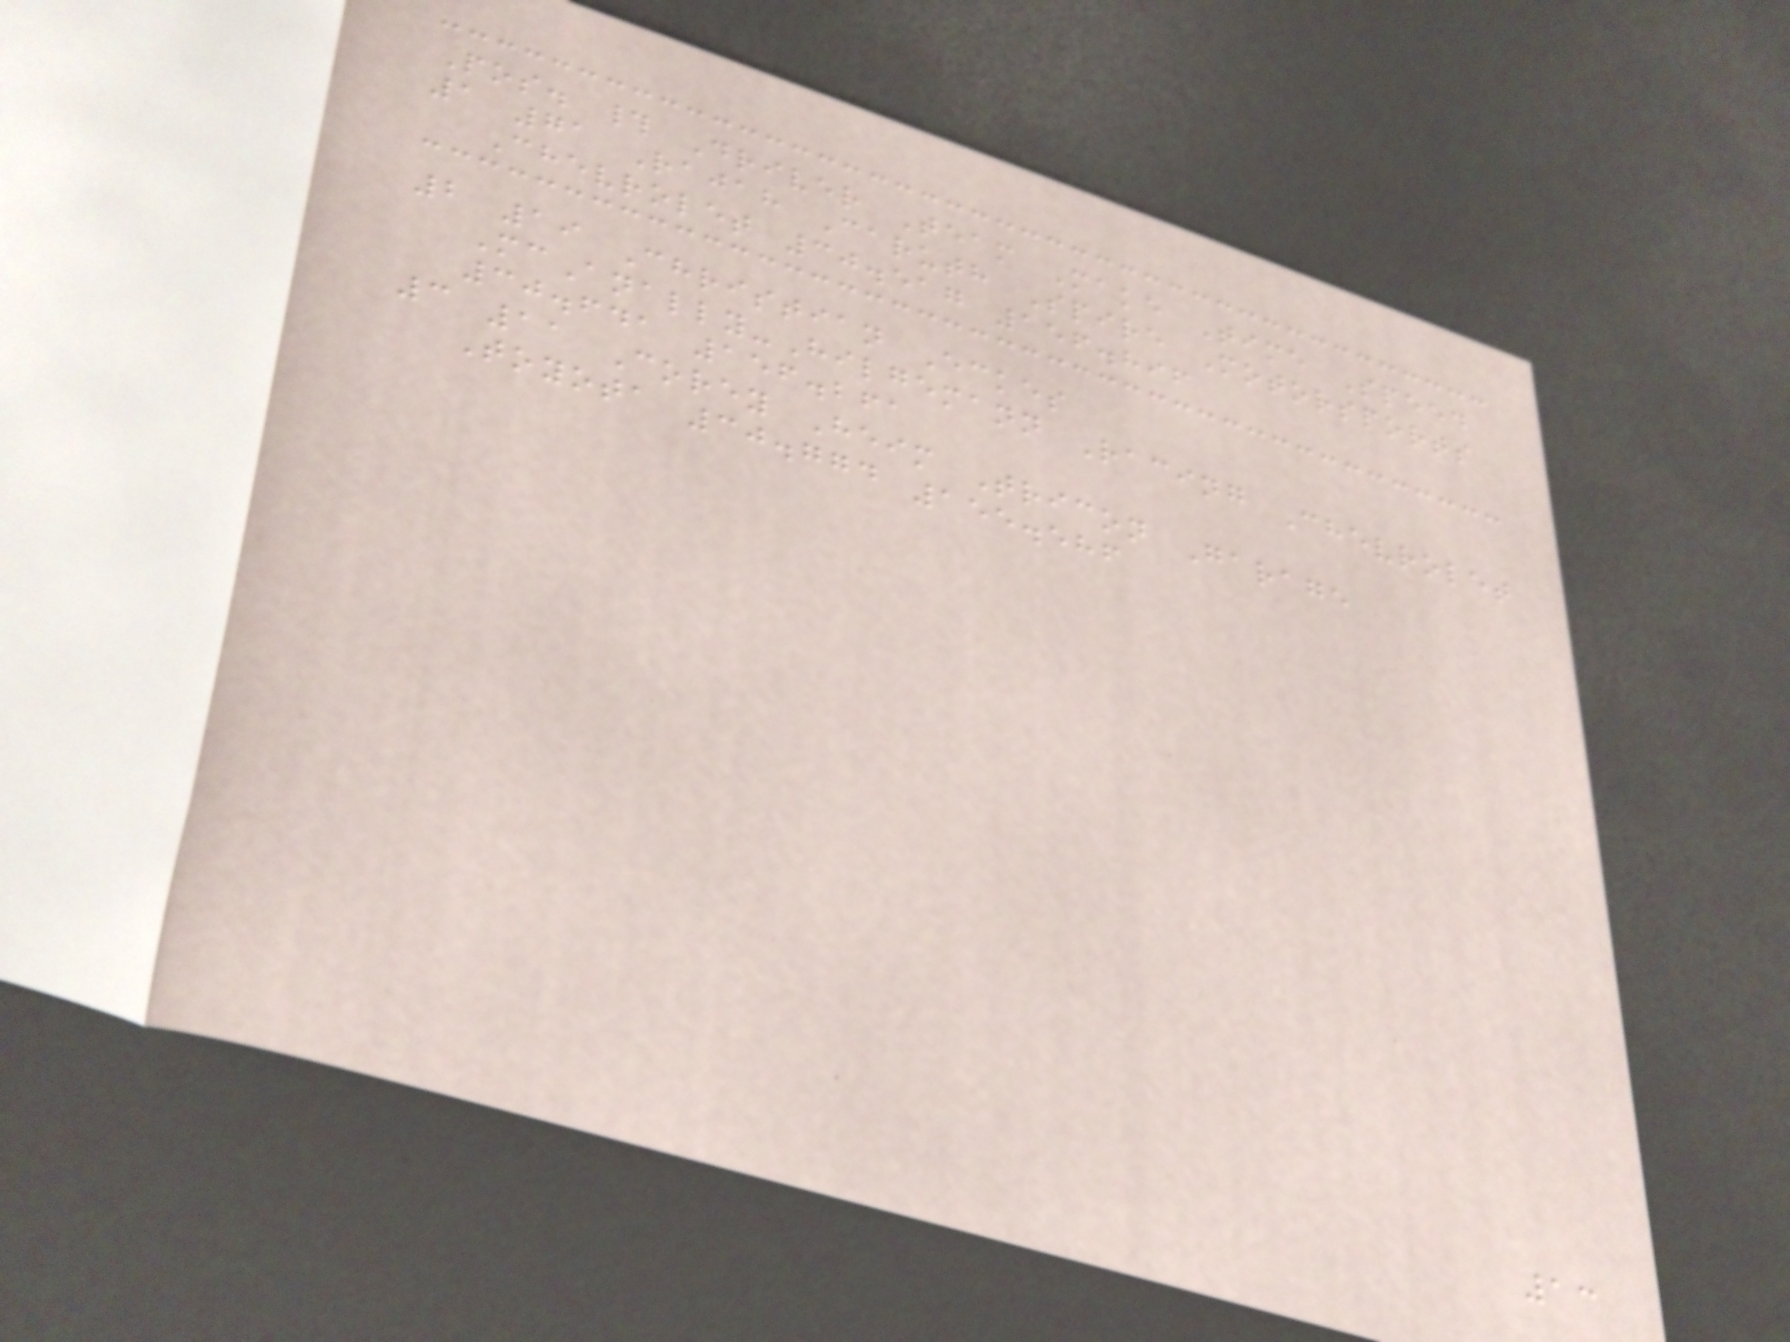Pos. # Driver Team Make Time Speed
1 71 Rajah Caruth Spire Motorsports
Chevrolet 30.517 156.896
2 19 Christian Eckes
McAnally-Hilgemann Racing Chevrolet
30.641 156.261
3 11 Corey Heim Tricon Garage
Toyota 30.774 155.586
13
